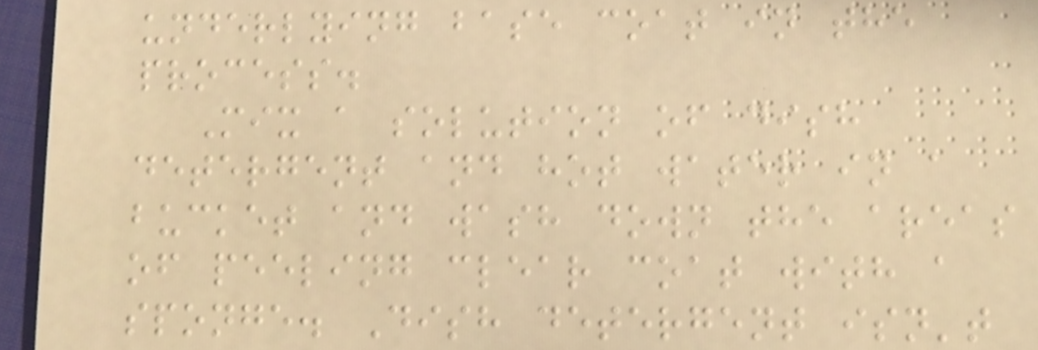underlying base coat in the
process.
Mix a solution of dish
detergent and hot water in a
bucket and wash down the areas
of peeling clear coat with a
sponge. Dish detergent isn't
